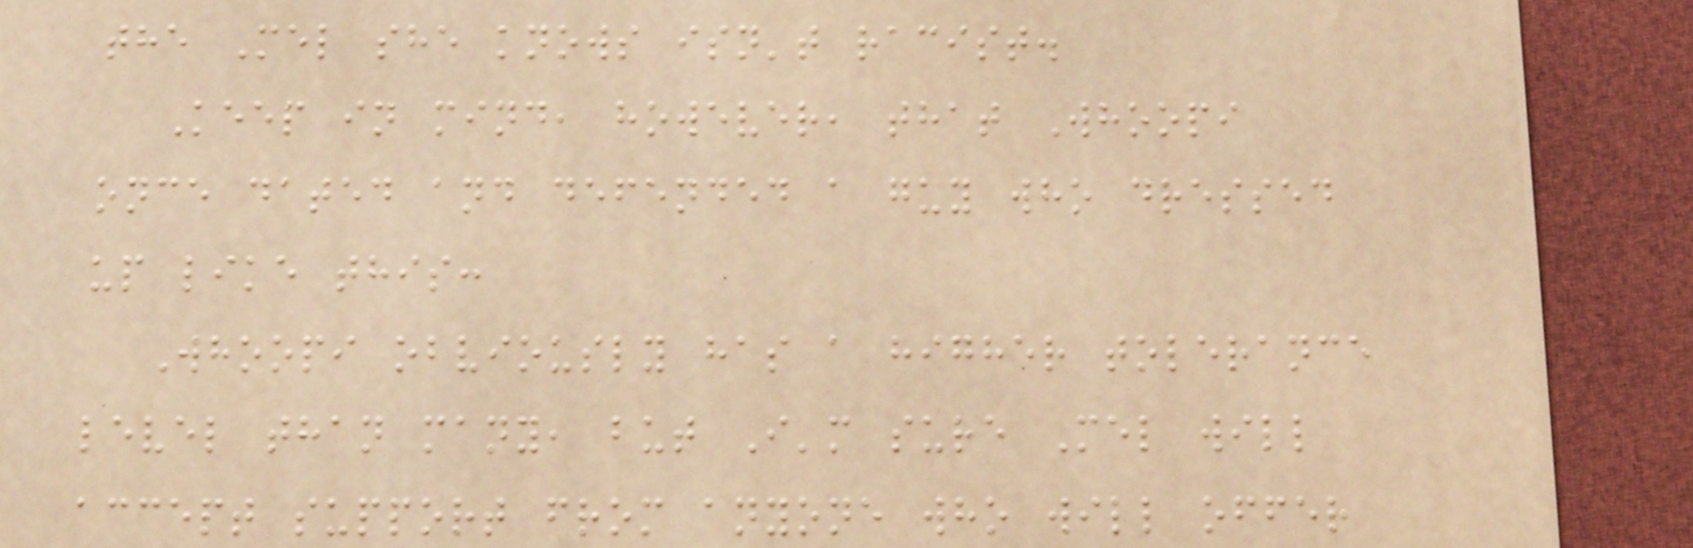the Mel she knows isn't racist.
Keep in mind, however, that Whoopi
once dated and defended a guy who dressed
up like this:
Whoopi obviously has a higher tolerance
level than many, but I'm sure Mel will
accept support from anyone who will offer
